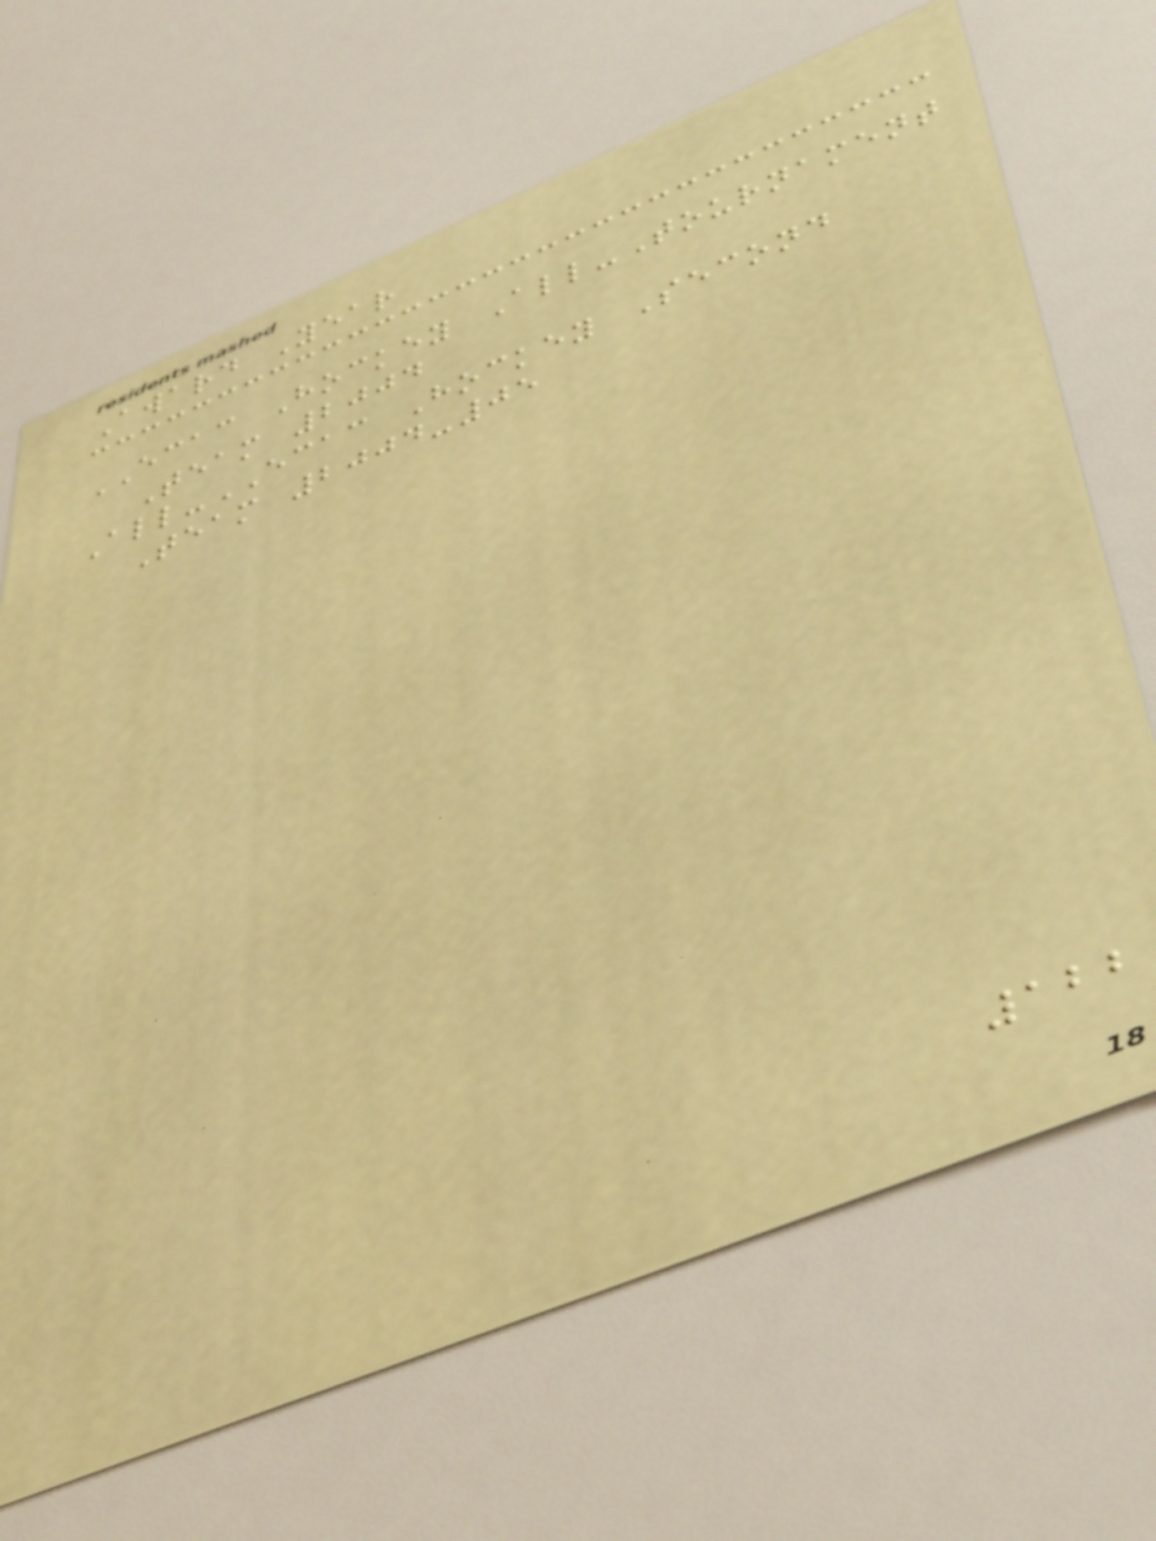Award Year
ECAC Hockey All-Tournament
Team 2004
All-ECAC Hockey Second
Team 2004-05
122
